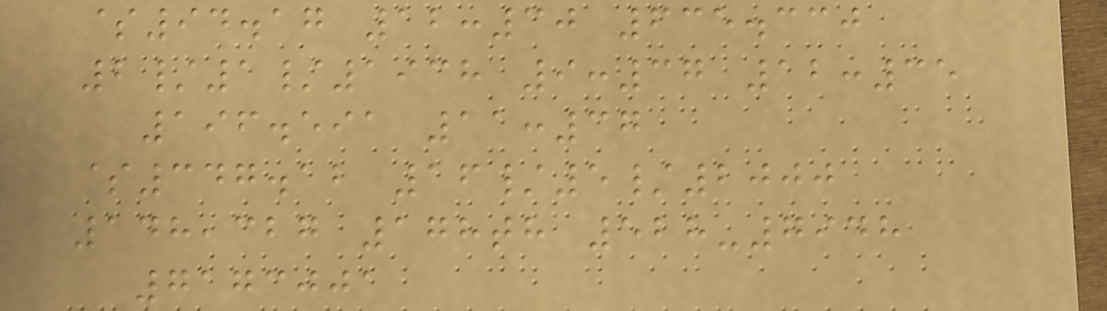$94.17 12:30 635.330
2/1/1938 9:37 12:35
196.591 11:37
$347.12 16/5/2000
148,327 178th 528-7948
7173001
